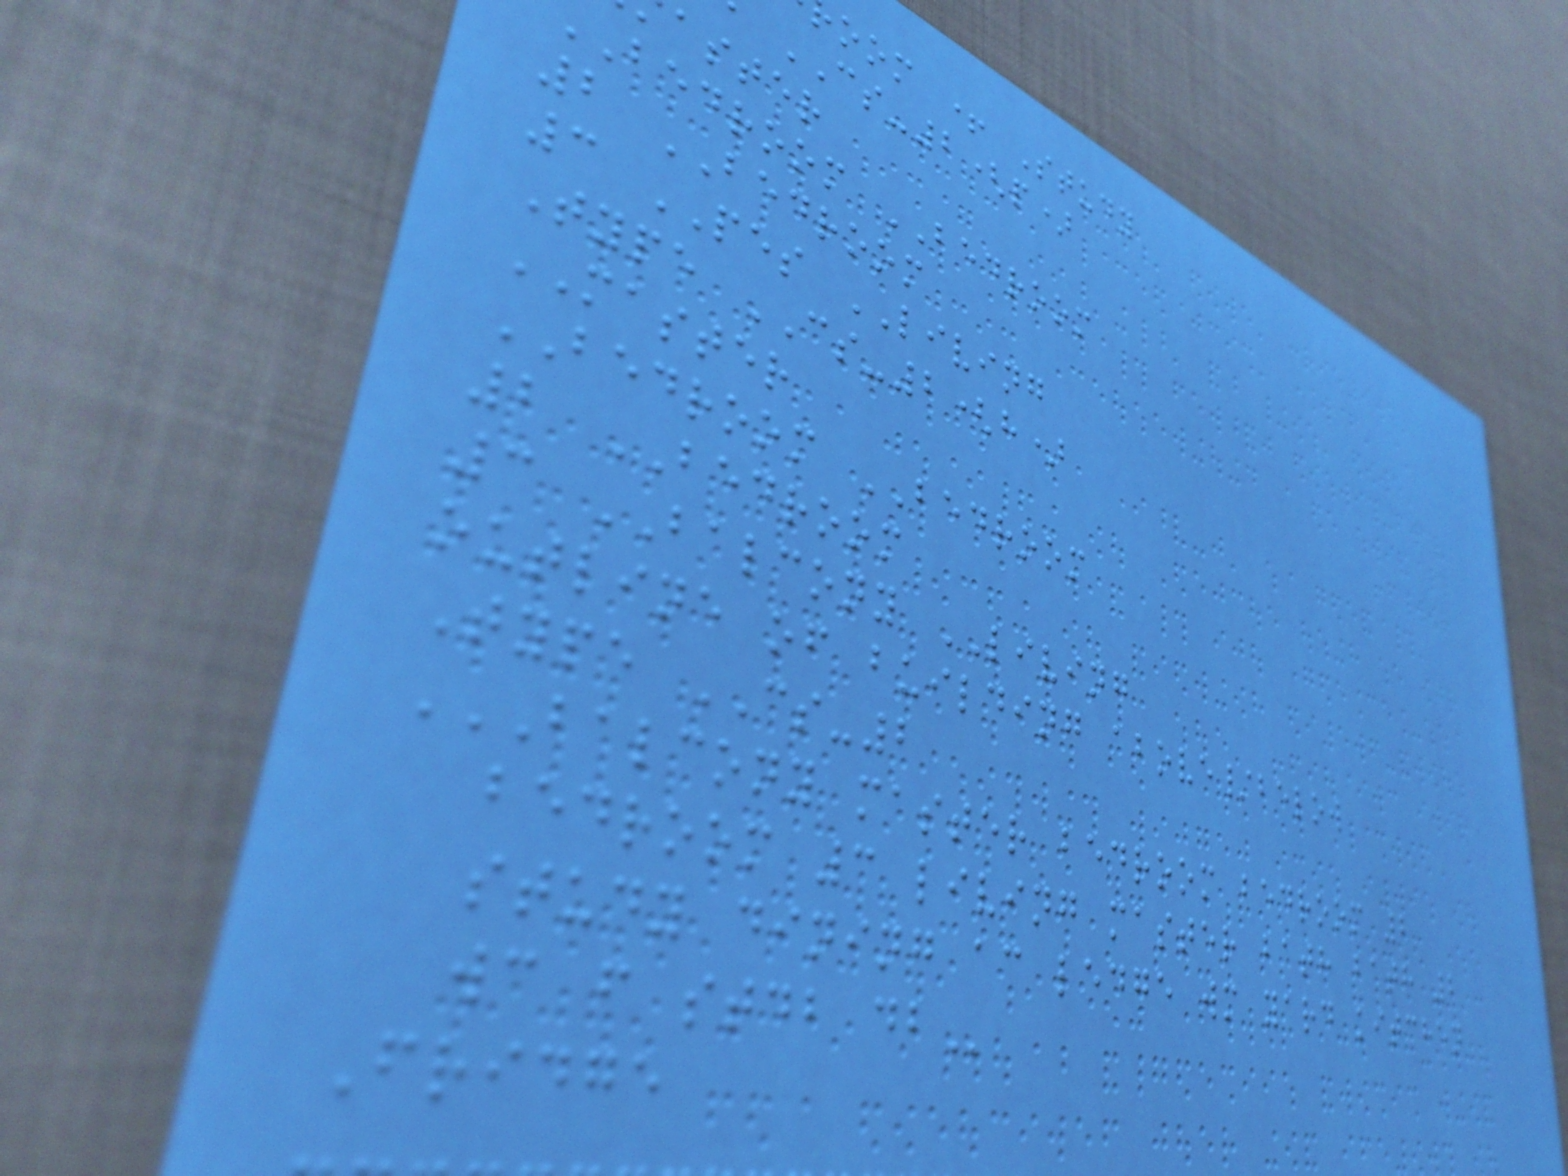oom + Study
CS-2(p)
aster
bedroom BEDROOM
2 BEDROOM
3 PES LIVING
Type CS-2(h)
MASTER
BEDROOM BEDROOM
2 BEDROOM
3 BALCONY LIVING
outline of building above/below
Type CS-2
BALCONY MASTER BEDROOM BEDROOM 2
bedroom 3 living master bath bath 2
study dining ac ledge wm yard kitchen
wc f stdb
Fridge
